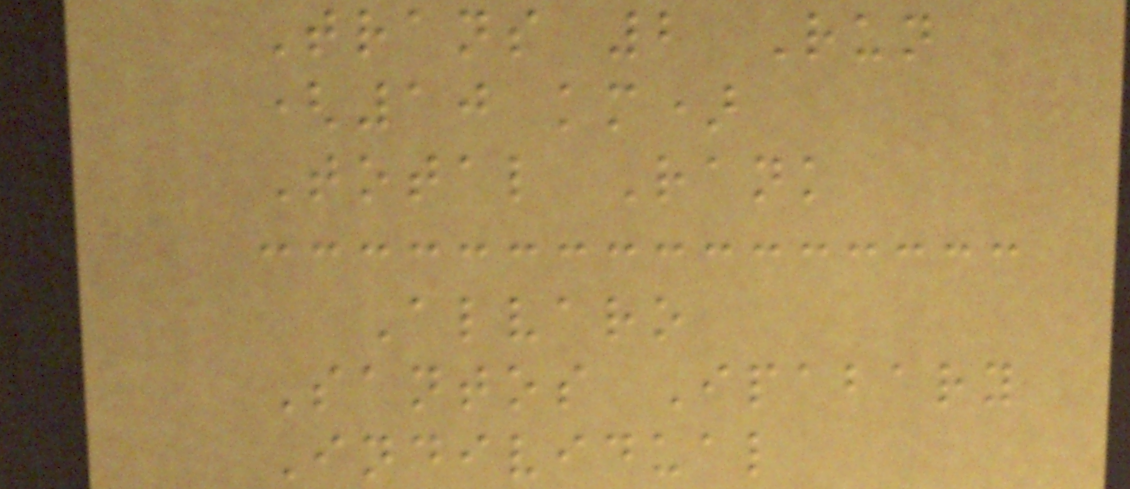Trans 2 Run
(10 km)
Total Rank
Alvaro
Santos Ipabary
Individual
